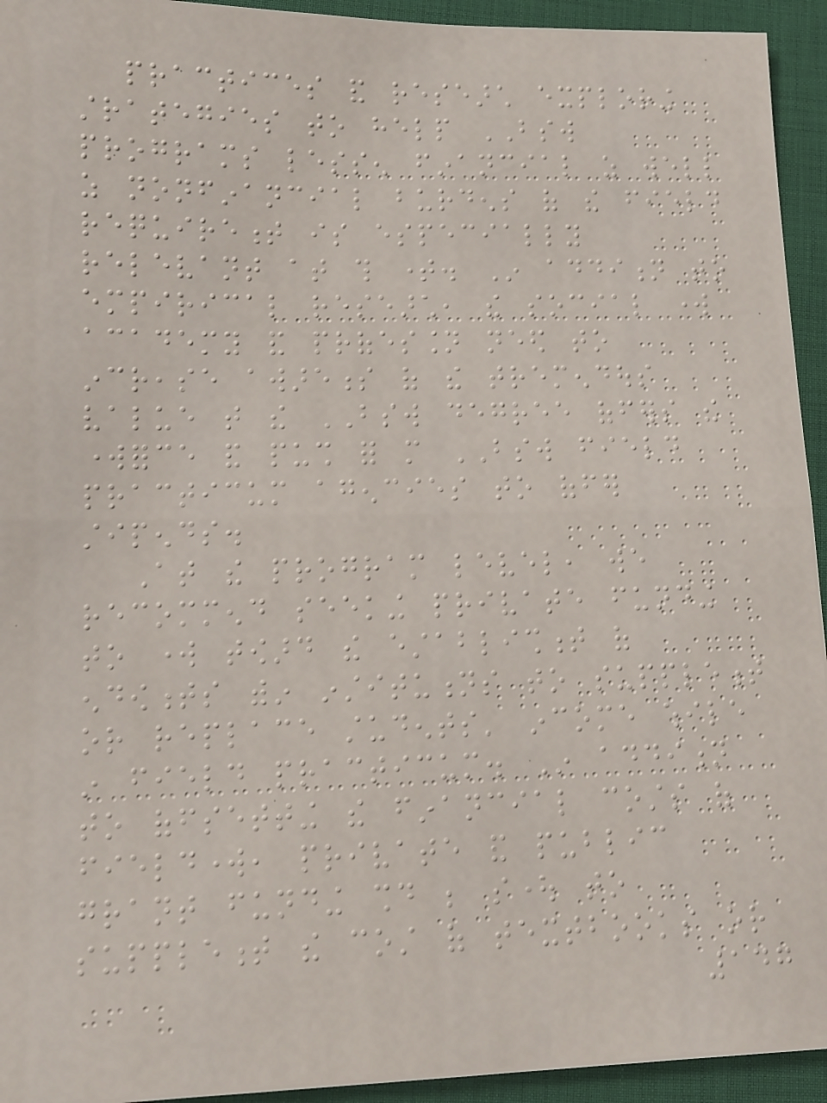practices and research exploring
strategies to help BSW
programs lessen financial as well
as nonfinancial burdens of the field
requirement is especially
relevant at this time. In addition to
empirical research, the social work
academy and profession need to
increase awareness of the tremendous
value that the BSW degree offers the
workforce and push for more BSW field
practicum agencies to offer
stipends.
At the program level, we
recommend seeking private funding
to work toward the establishment of
endowments within institutions to supplement
or replace students' income while
in field practicum. In addition
to offsetting the financial costs of
fieldwork, private and public
grant funding should be sought to
supplement the cost of textbooks or
147
